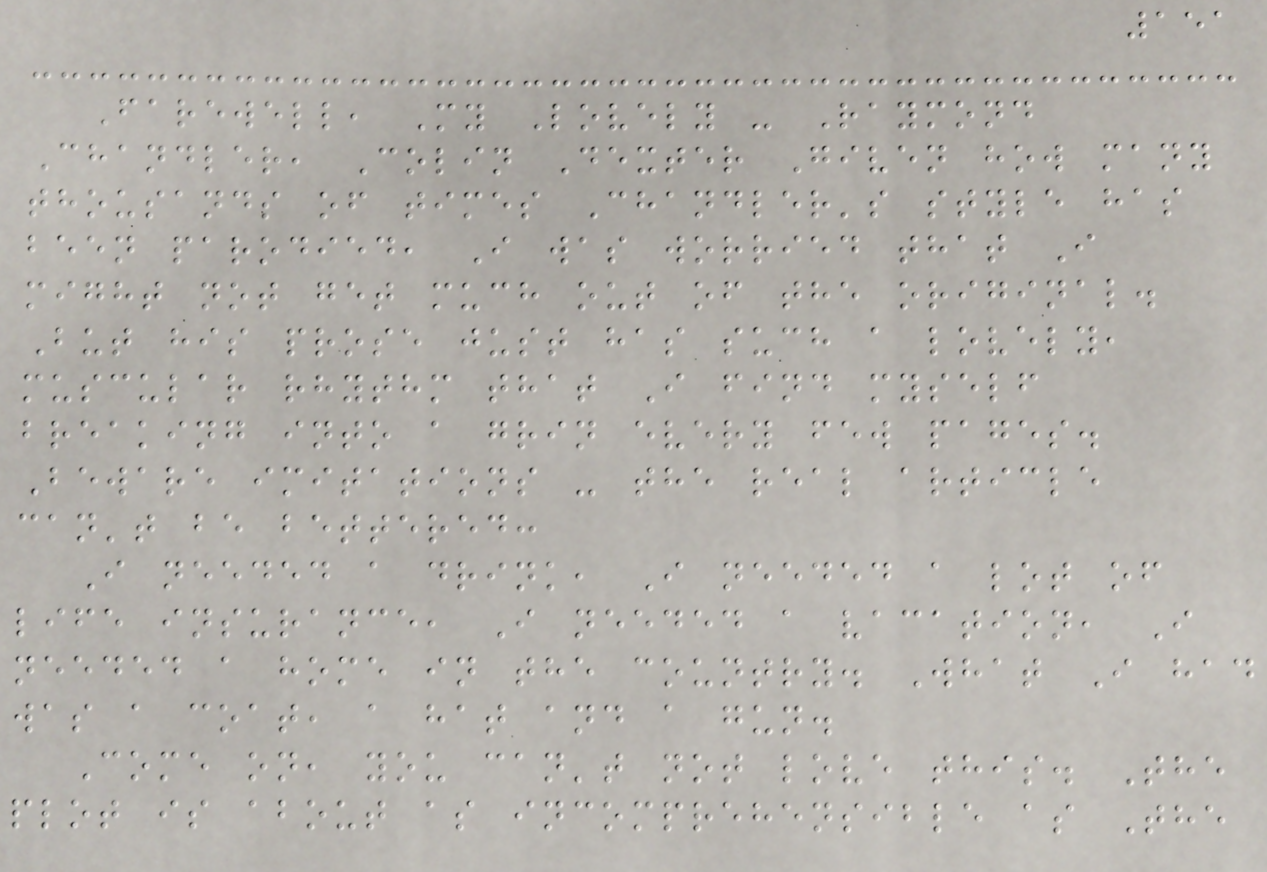151
Farewell, My Lovely - Raymond
Chandler, Colin Dexter Given how many
thousands of times Chandler's style has
been parodied, I was worried that I
might not get much out of the original.
But his prose just has such a lovely,
muscular rhythm that I find myself
breaking into a grin every few pages.
Beware imitations - the real article
can't be bettered:
I needed a drink, I needed a lot of
life insurance, I needed a vacation, I
needed a home in the country. What I had
was a coat, a hat and a gun.
Come on, you can't not love this. The
plot is about as incomprehensible as The
